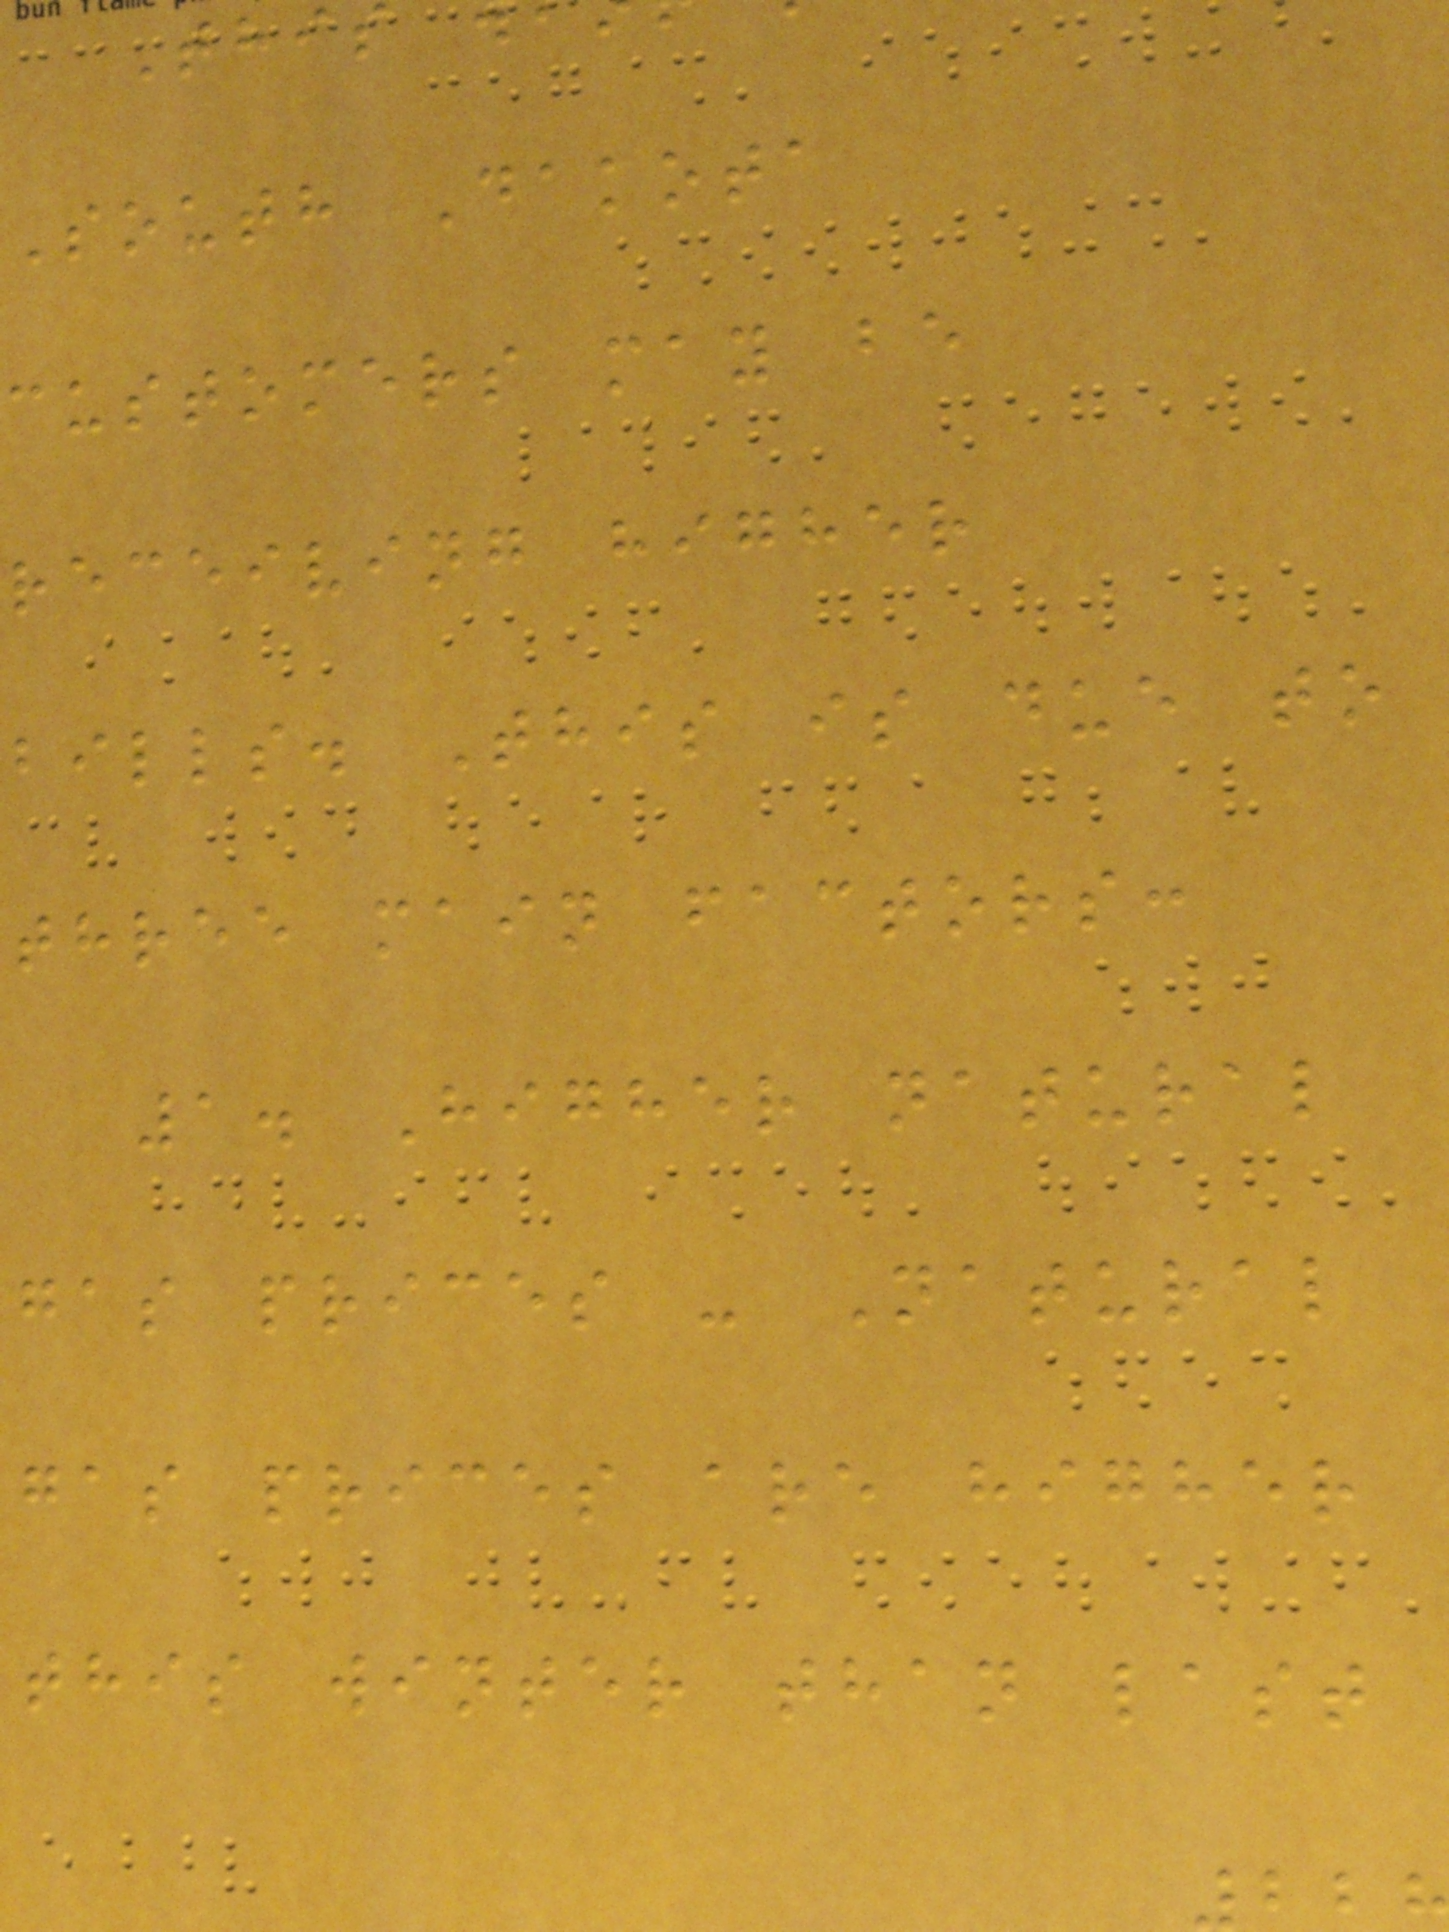This
South Dakota
customers may be
receiving higher
bills. This is due to
three main factors:
1. Higher natural
gas prices - Natural
gas prices are higher
this winter than last
